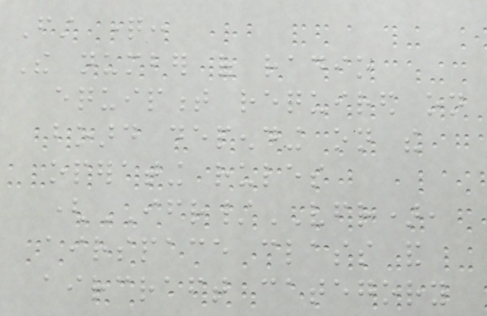First question:
The number of radio
equipment required on
board depending on the
operating rules
(IFR/VFR),
airspace class and
aircraft category
